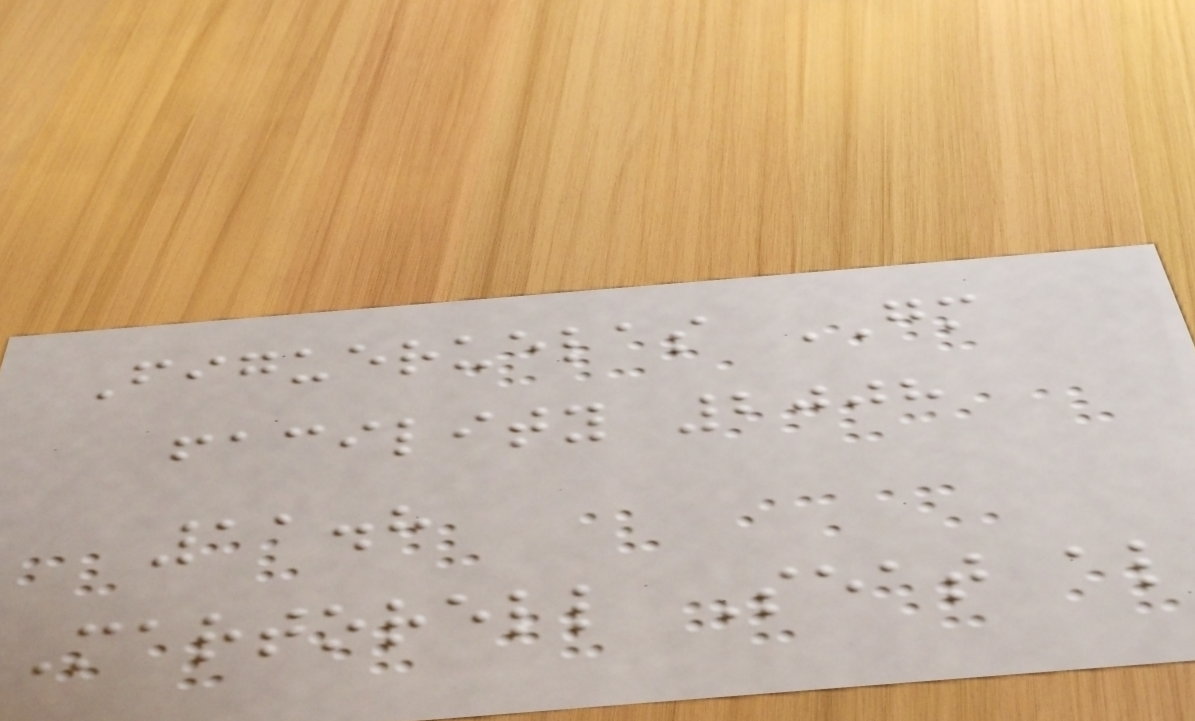Figueruelas GM
facility 2008
11.8
Martorell Seat al
